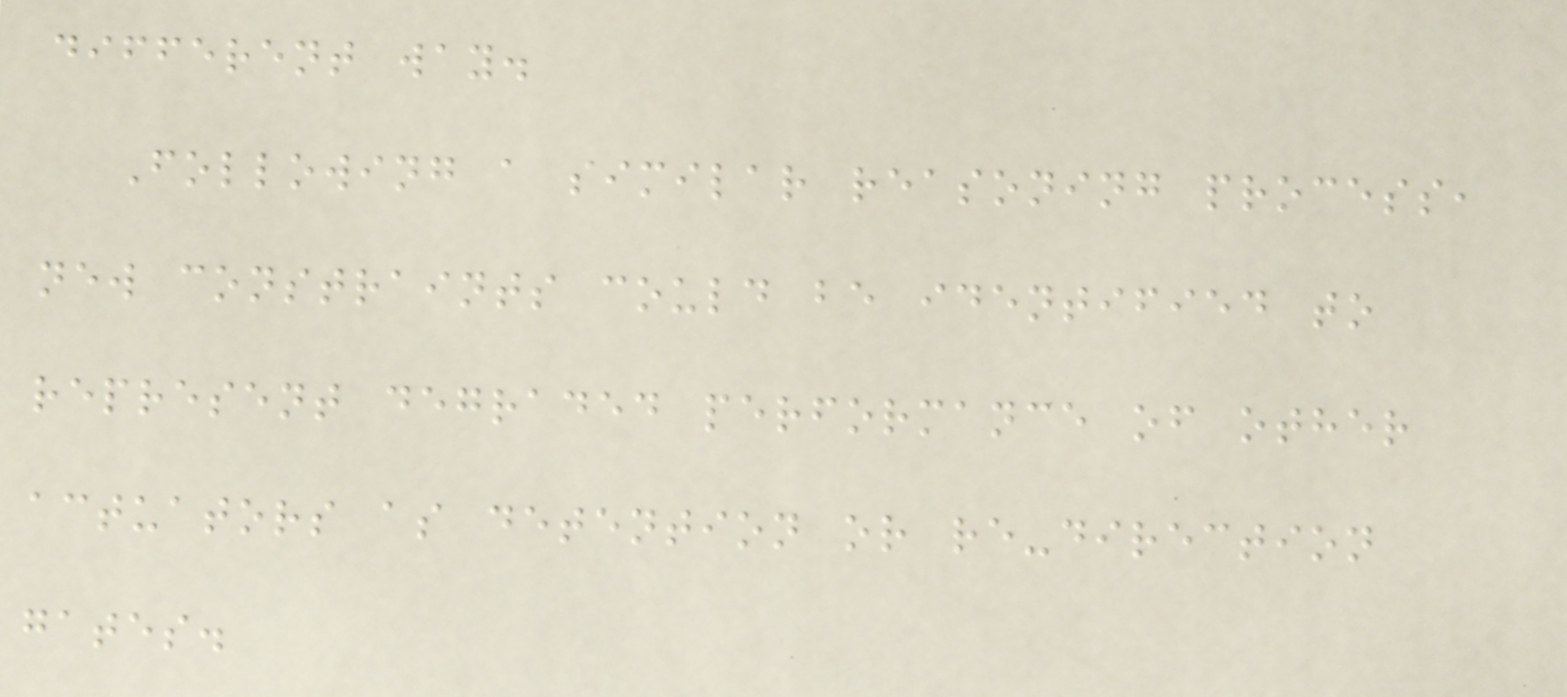different way.
Following a similar reasoning process,
new constraints could be identified to
represent degraded performance of other
actuators as detention or re-direction
gates.
